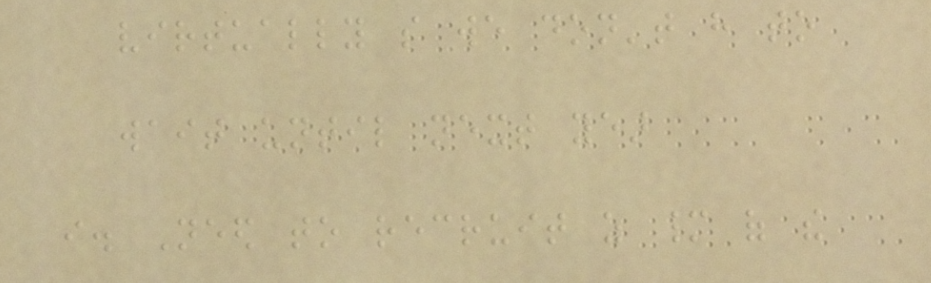virtually so we don't have to
wait until next year
i. Need to recruit as many of the
